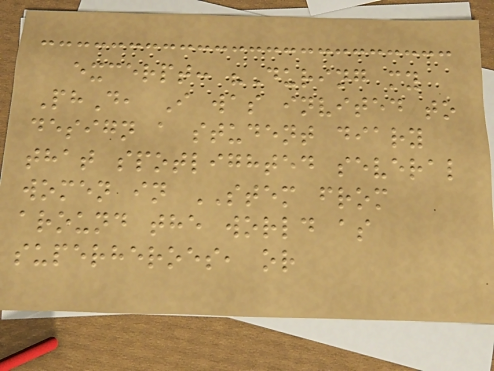excerpt: "During my
PhD, I was invited to
design a student diary
that spotlighted several
women in STEM from
around the world as
superheroes, or
